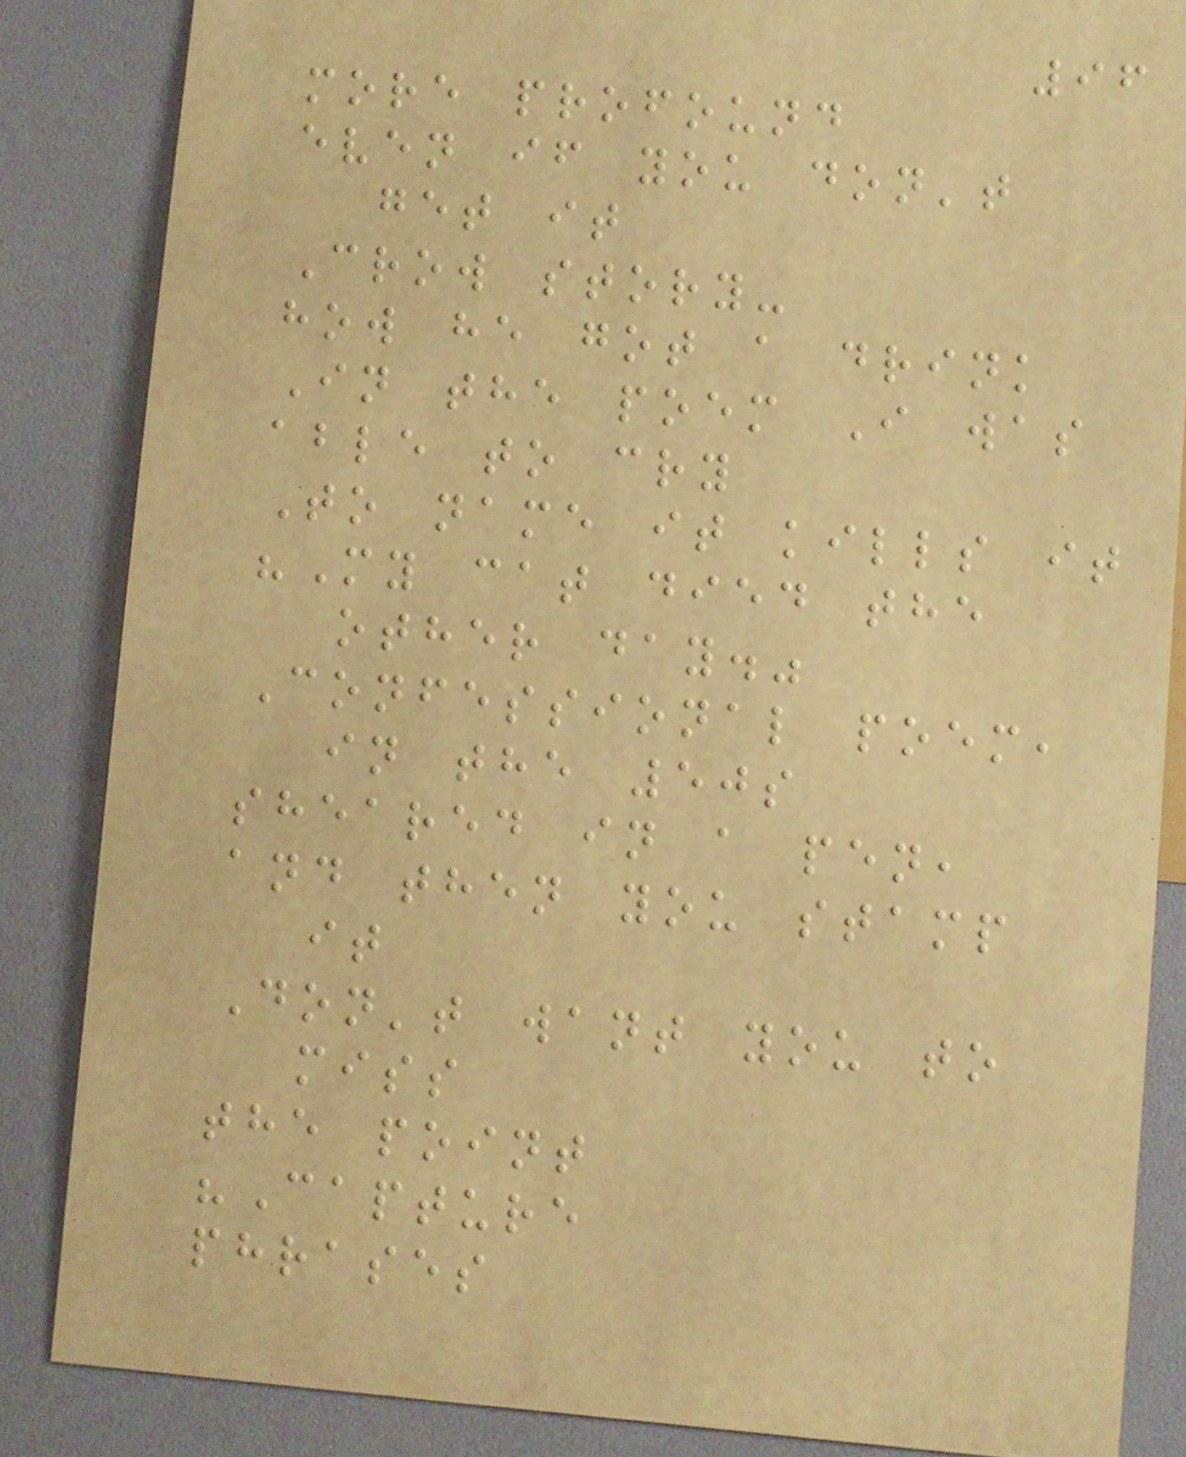96
more profound
even if you don't
get it
Crow story-
how he got a drink
In the poem I was
able to cry
To name it kills it
"My cat died the
other day."
Confessional poem,
in the 50s
sheared in a pen,
and then you stamp
it
Don't want you to
miss
the point
"Capture
phrases
